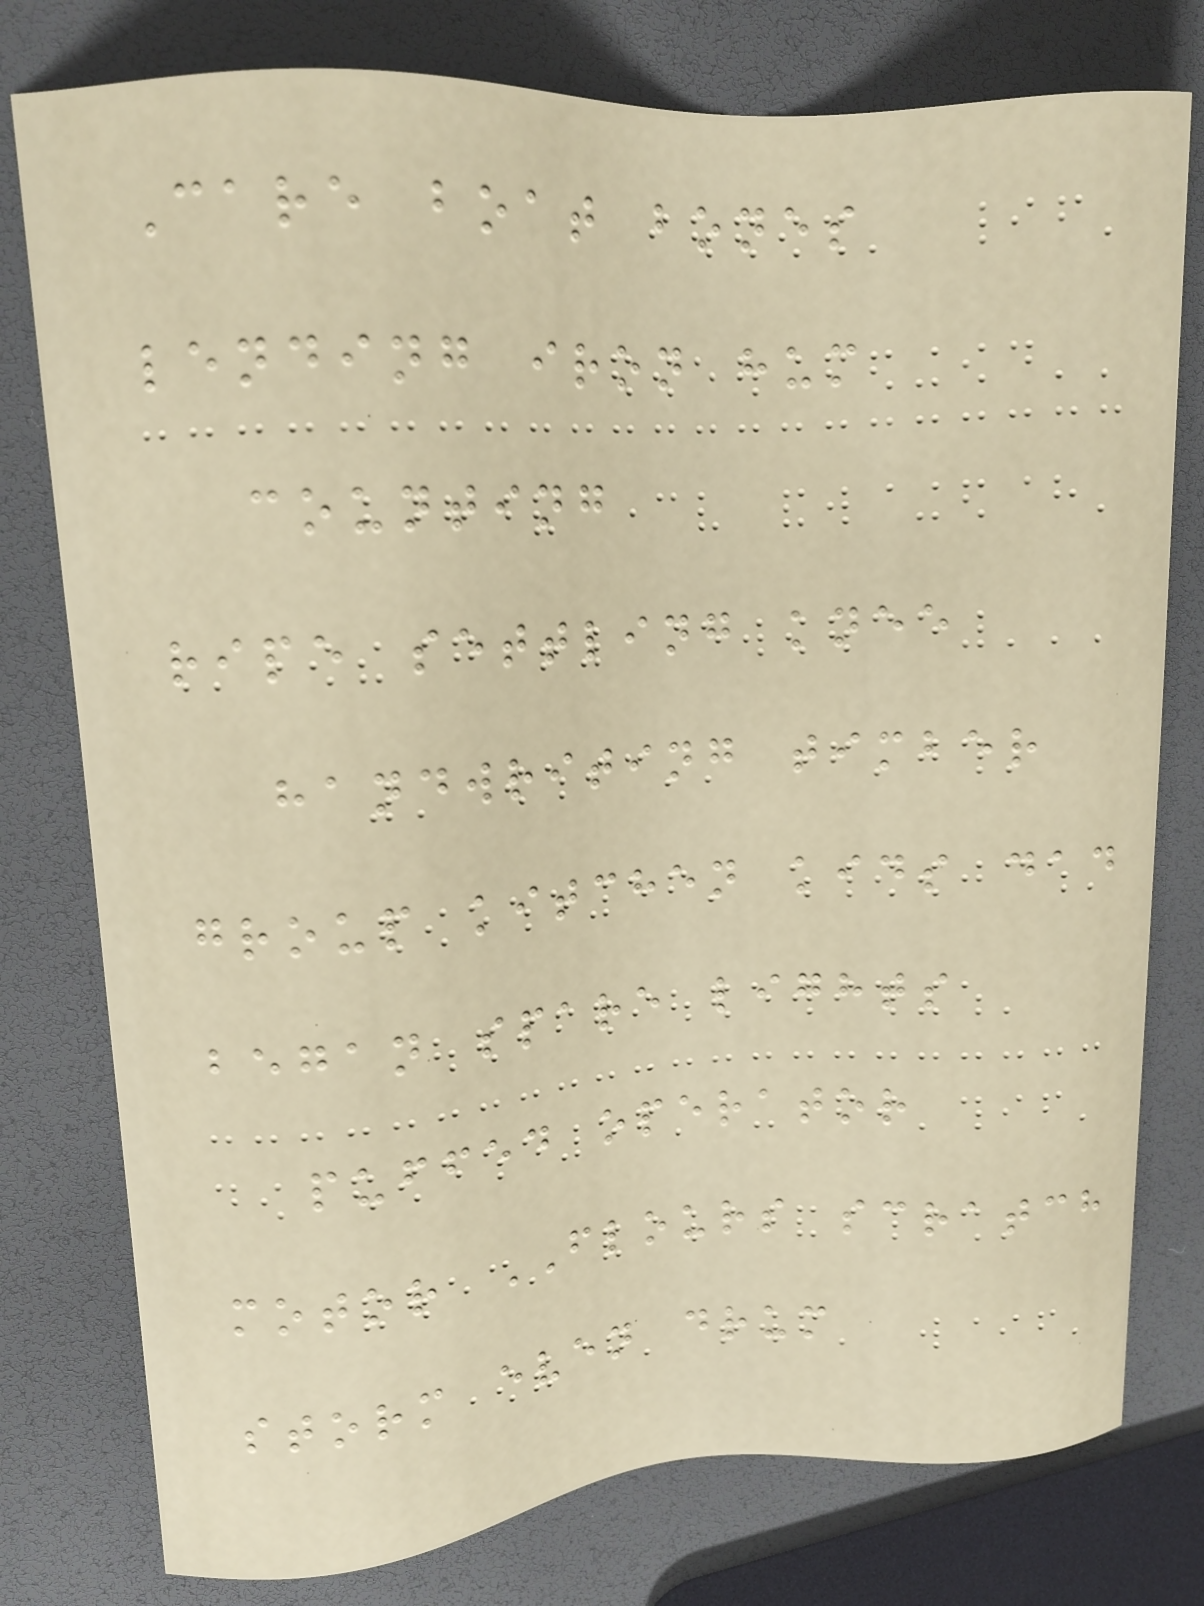Care boat bones
lending iron hum
counting
ripe settling knee
handwriting timber
group kitchen kids dad
began spare lights
puffed operator
motor FLOURS scratch
storm even drum
